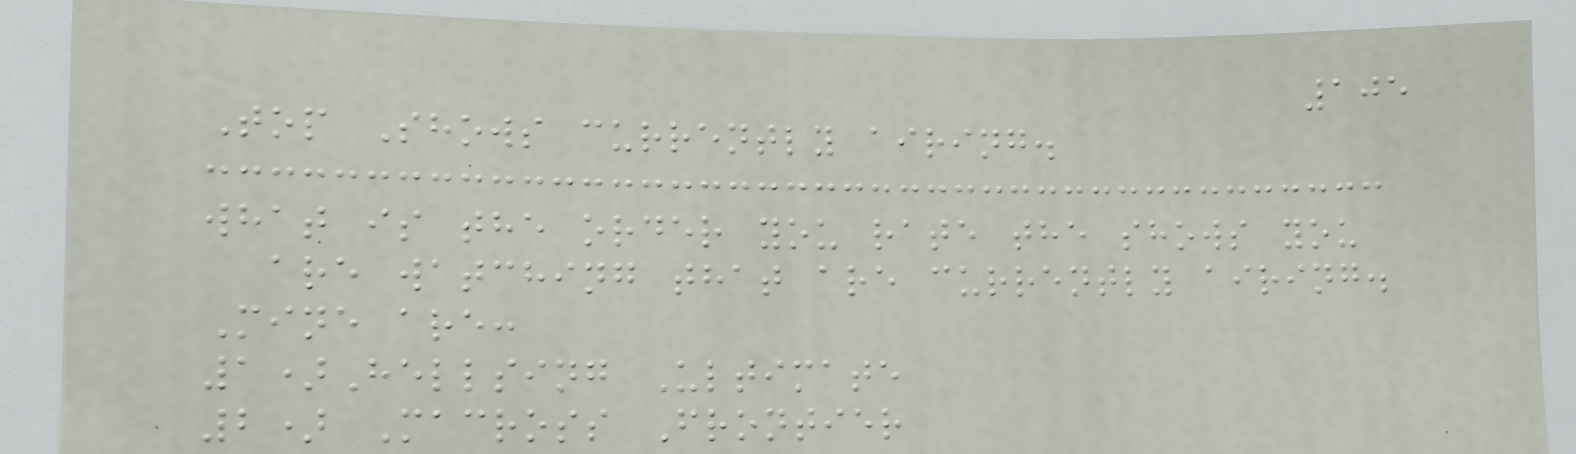105
Top Shows currently airing.
what is the order you rate the shows you
are watching that are currently airing.
Mine are:
1)Hellsing Ultimate
2) Macross Frontier
